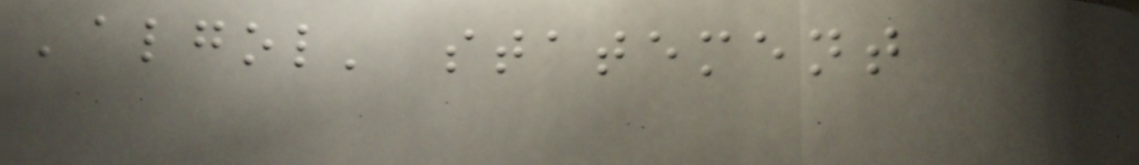'algol' statement
